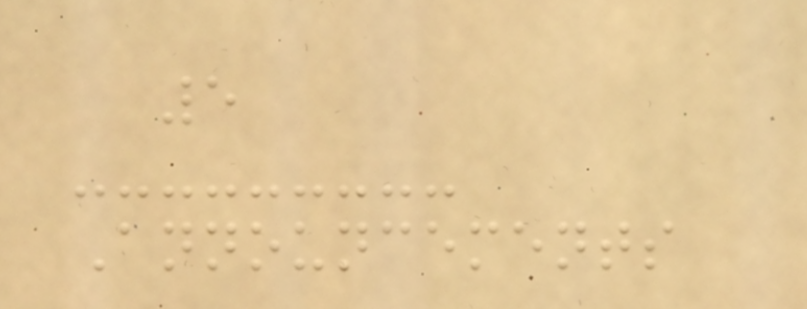5
Announcements
